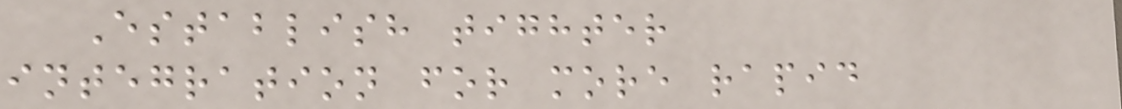Establish tighter
integration for more rapid
